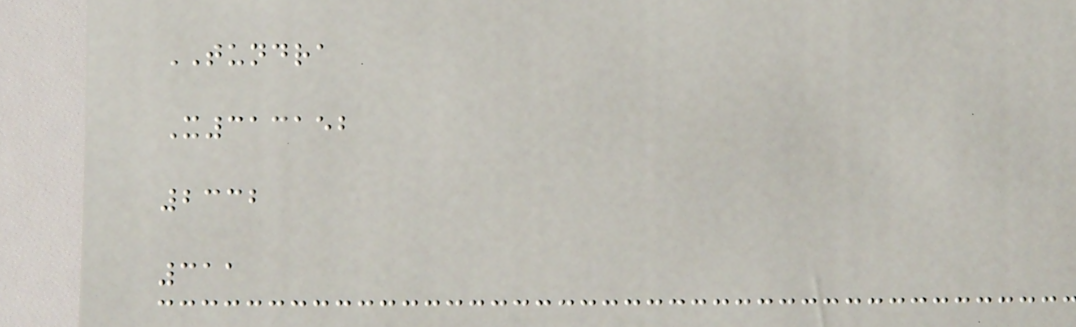TUNDRA
X313152
2332
311
